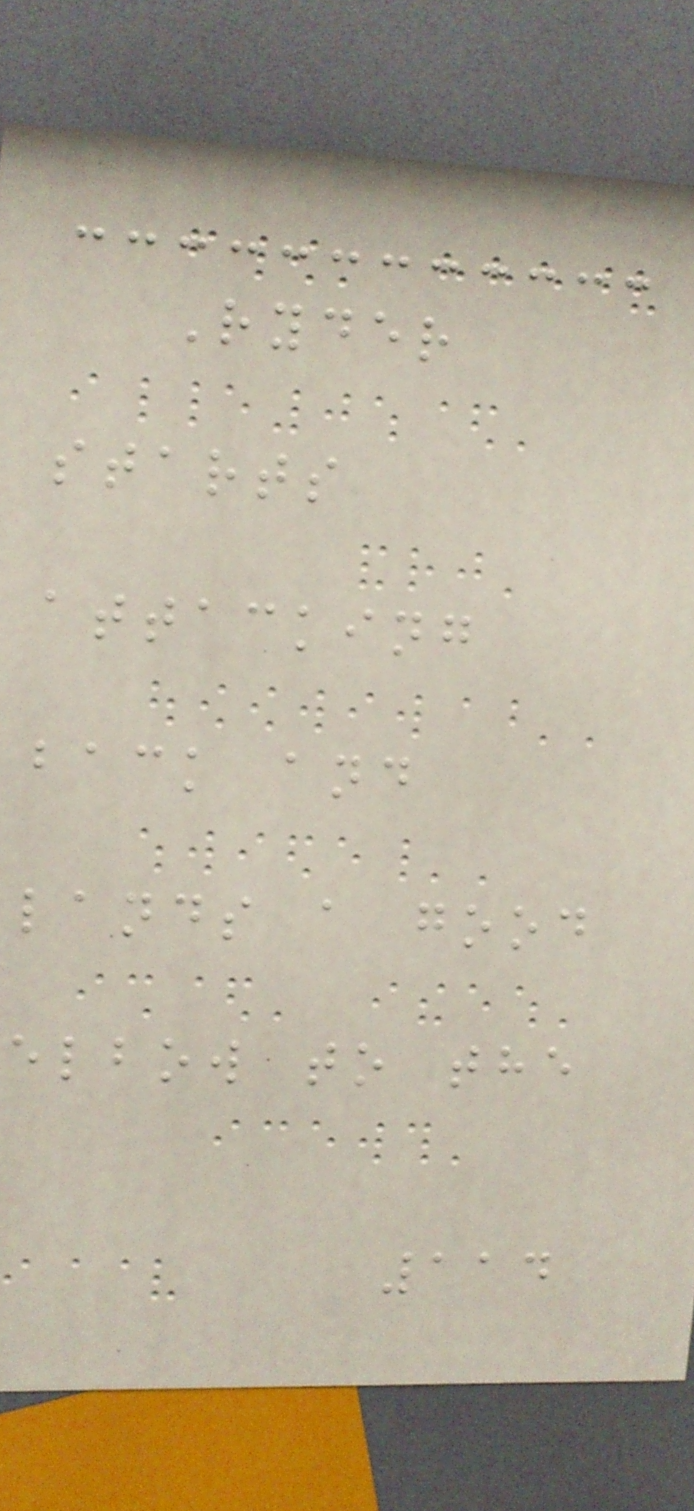Ryder
starts
attacking
back and
lands a good
elbow to the
114
